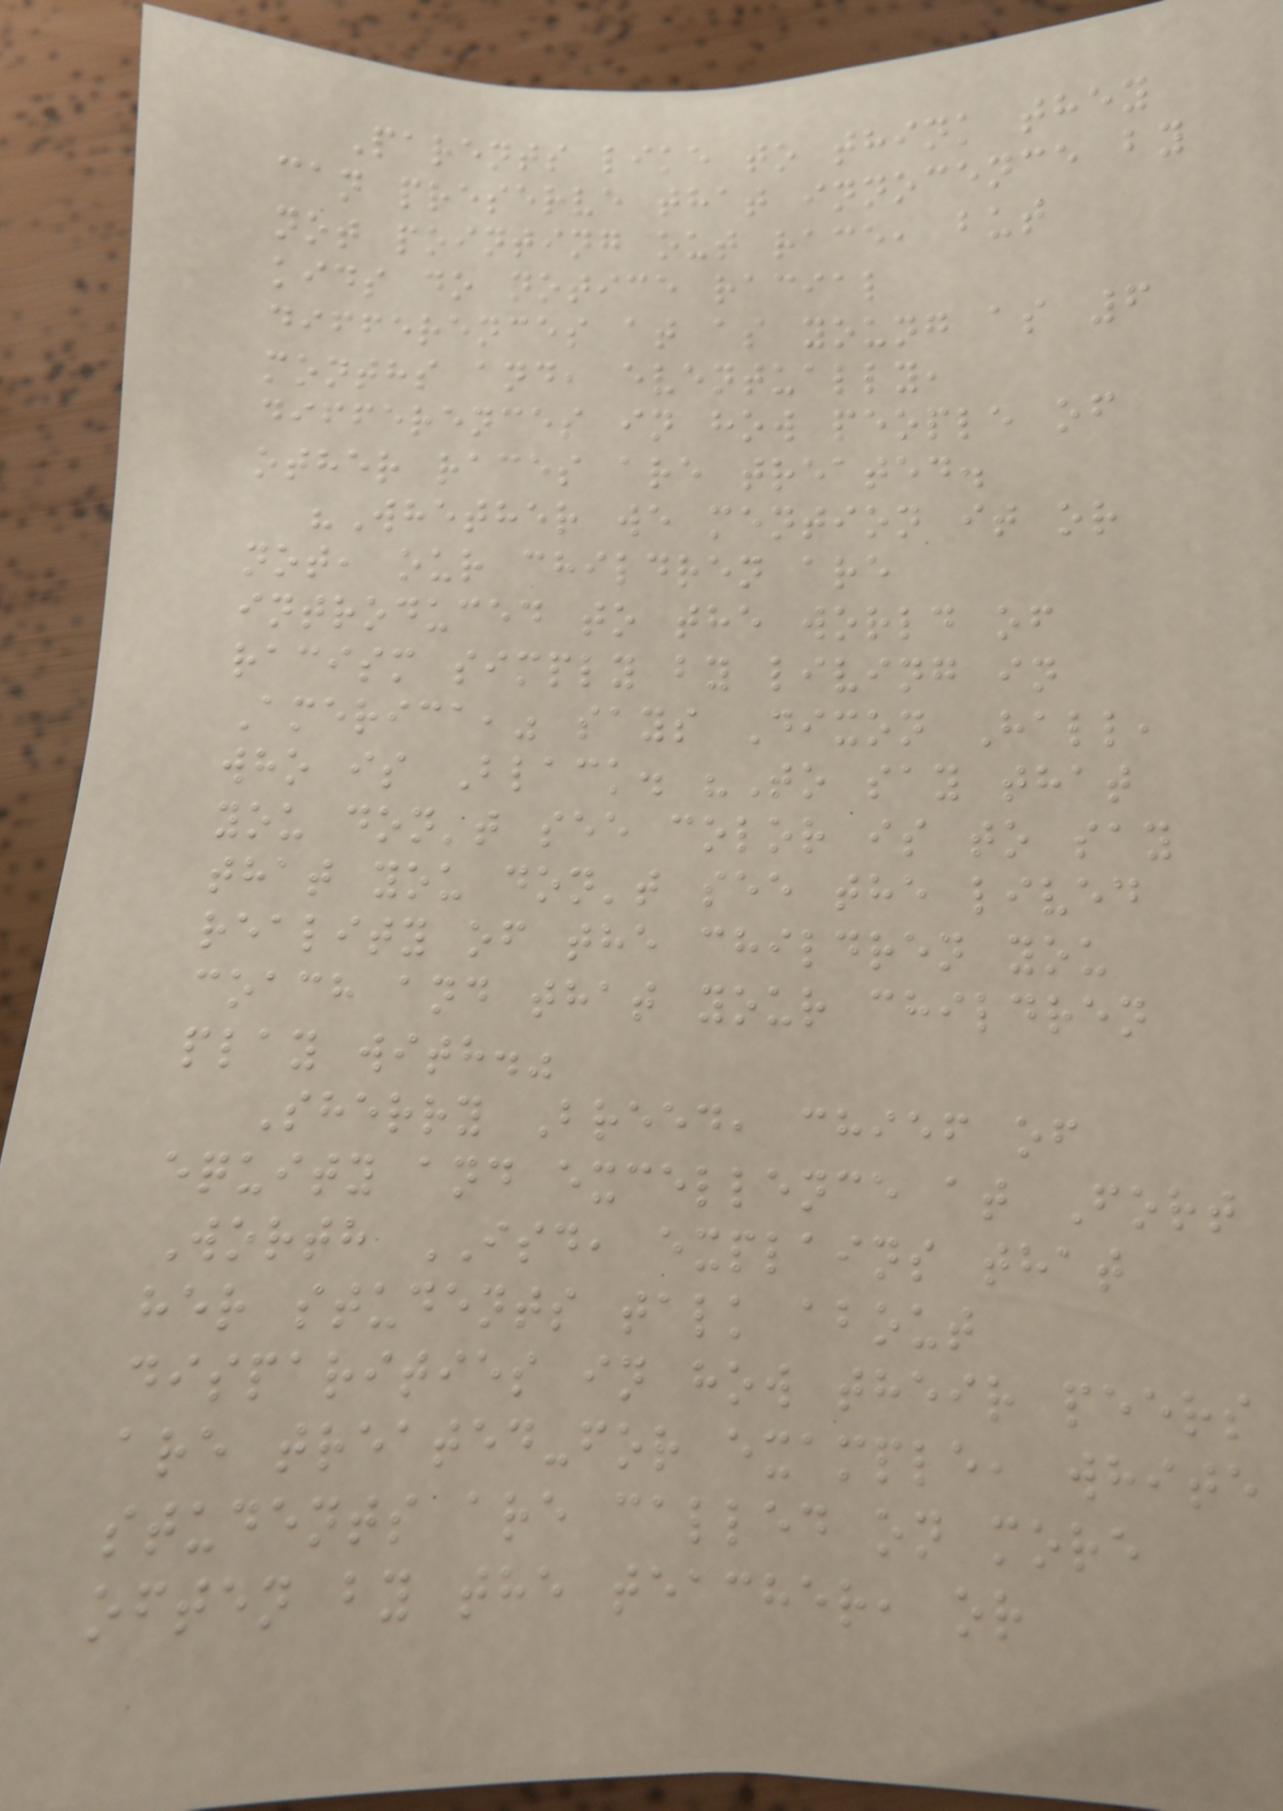Parents like to think they
can preserve that innocence by
not pointing out race, but
kids do notice racial
differences at as young as 6
months and, eventually,
differences in how people of
other races are treated.
"Whether we mention it or
not, our children are
introduced to the world of
racism simply by living in
America," says Dixon Hall,
who is Black. "To say that
you don't see color is to say
that you don't see the lived
reality of the children you
coach and that your children
play with."
Sherry Breed, chief of
equity and excellence at Fort
Worth ISD, explains that
her students talk about
disparities in how their peers
are treated-for example, white
students are called on more
often by the teacher, or
